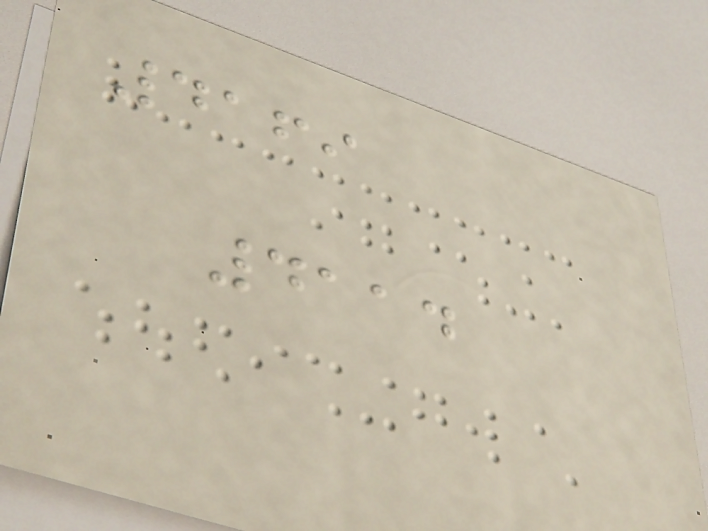4169
4114
